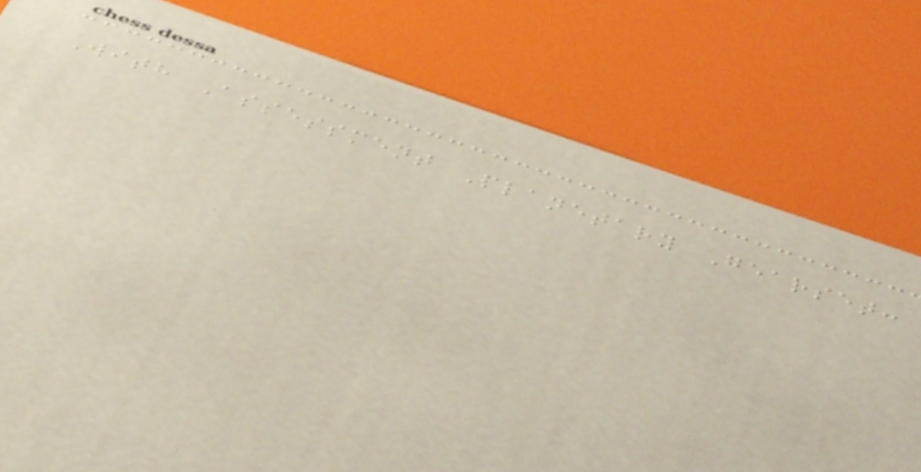With Assessment Planetary Gearset:
